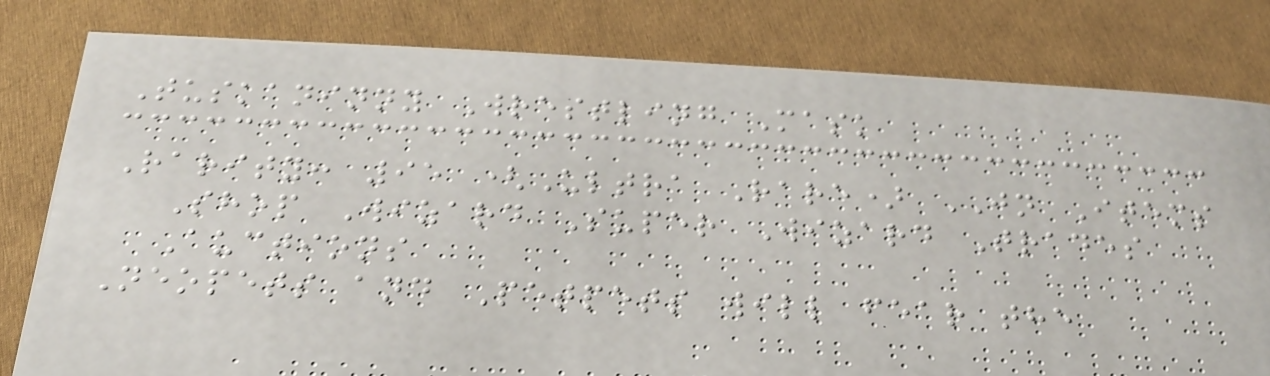Tuskaninny Wrestling Mask
Rarity: 95 (Ultra Rare) JN Items
Shop Wizard Super Wizard Trades
Auctions
Neopets and Petpets will fear the
